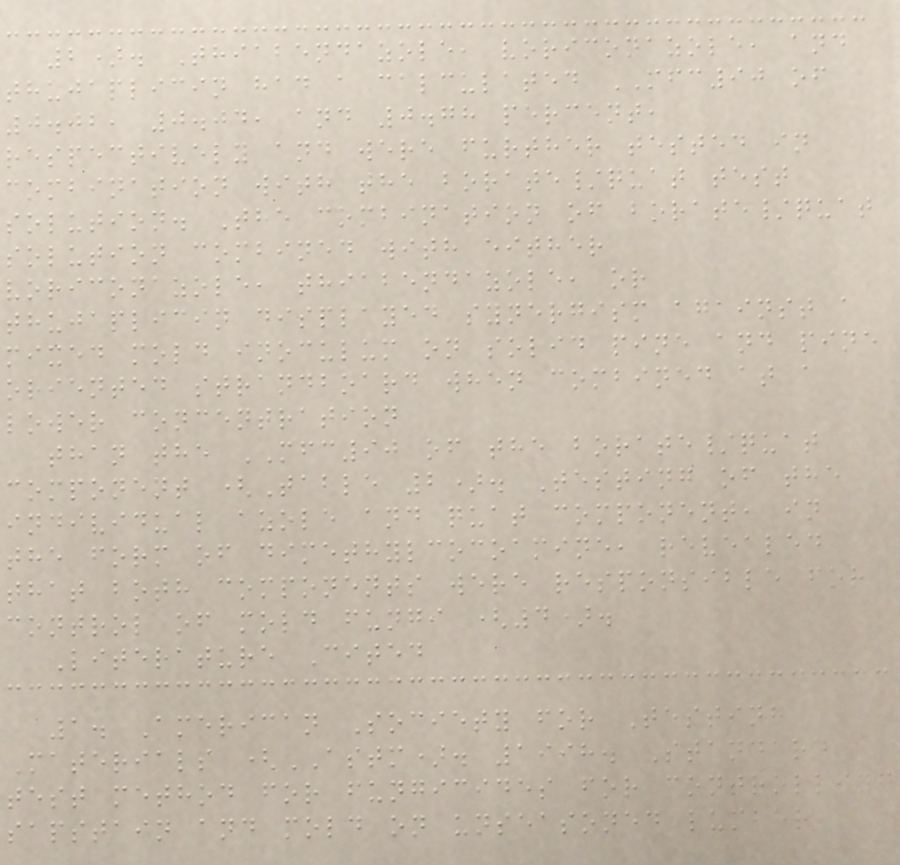2). Thiabendazole, voriconazole, and
thujaplicin had a calculated MFC90 of
0.02, 0.04, and 0.78 percent,
respectively and were further tested in
combination with the borate/quat test
solution. The combination of borate/quat
solution combined with either
voriconazole, thiabendazole, or
thujaplicin displayed synergism against a
mixed mold inoculum on solid pine and pine
oriented strandboard when combined at a
lower concentration
than the MFC90 of the borate/quat
component (Table 2). Testing of the
individual azole and quat component, in
the form of dimethylcocoamine, revealed
that both components were responsible for
control of mold fungi (4).
Literature Cited
1. American Society for Testing
Materials (ASTM). 1998. Standard
test method for fungicides for controlling
sapstain and mold on unseasoned lumber
